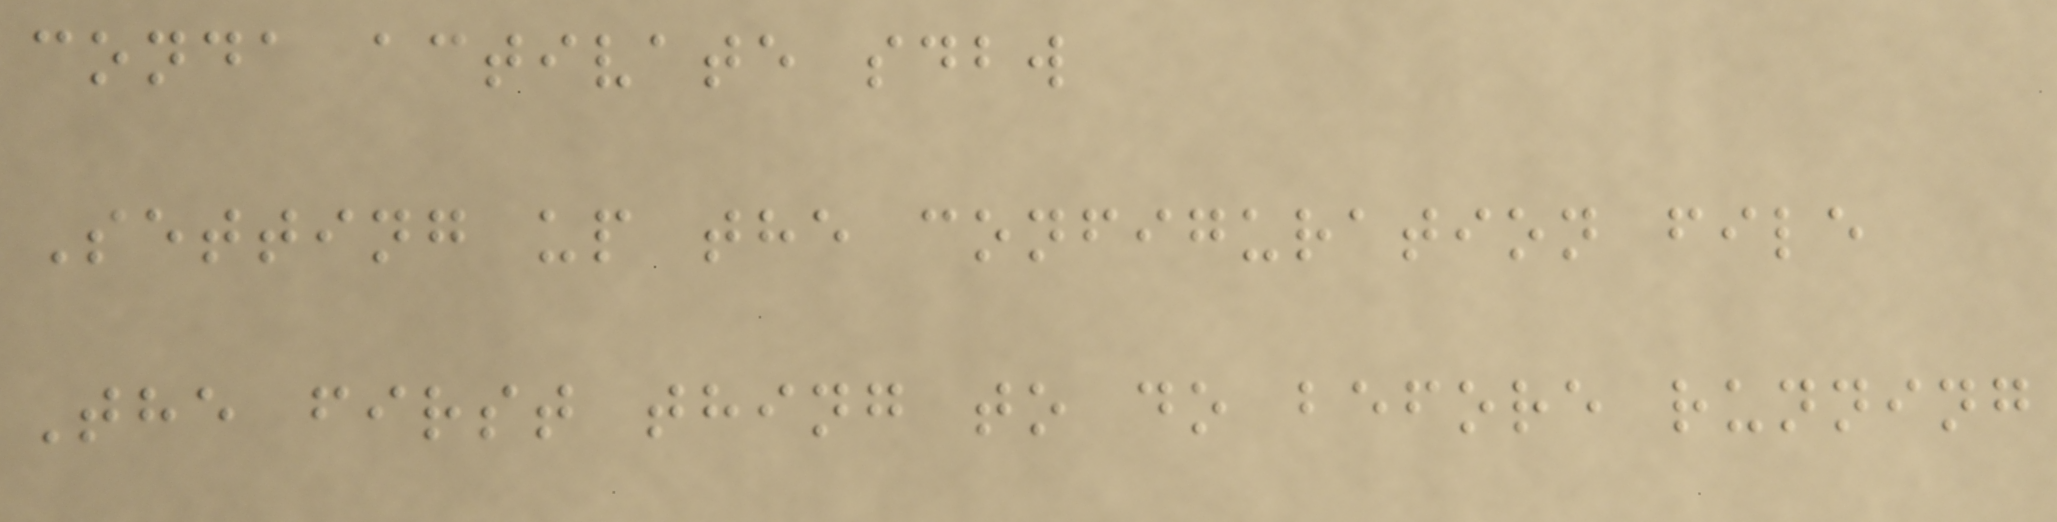conda activate sdbw
Setting up the configuration file
The first thing to do before running
